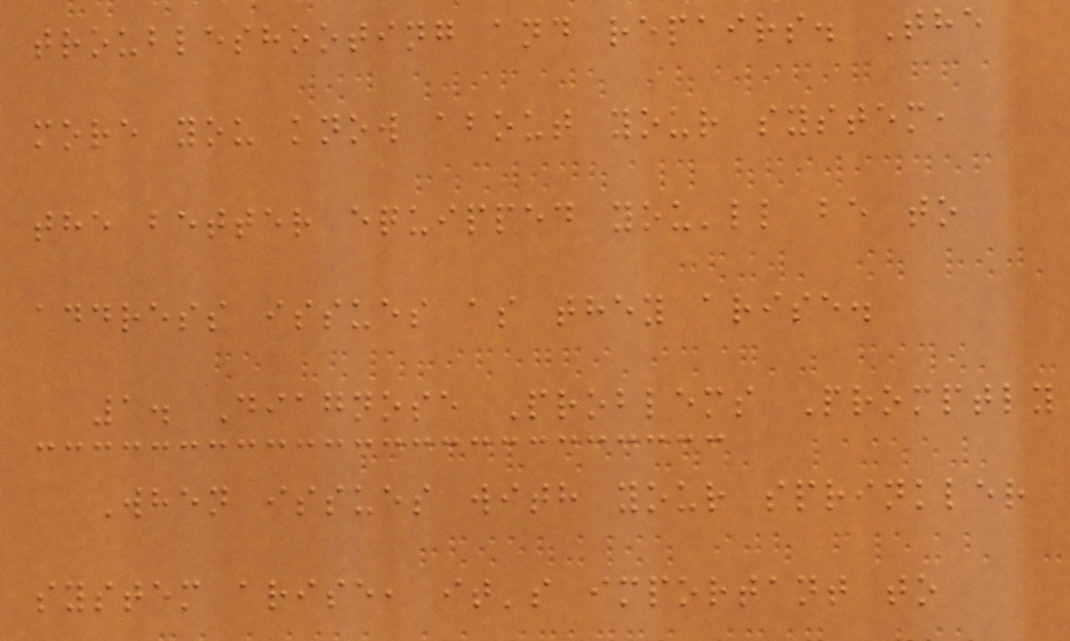troubleshooting and repairs. The
more you know about your system,
the better equipped you'll be to
address issues as they arise.
1. Diagnose Problems Promptly
When issues with your sprinkler
system arise, it's important to
